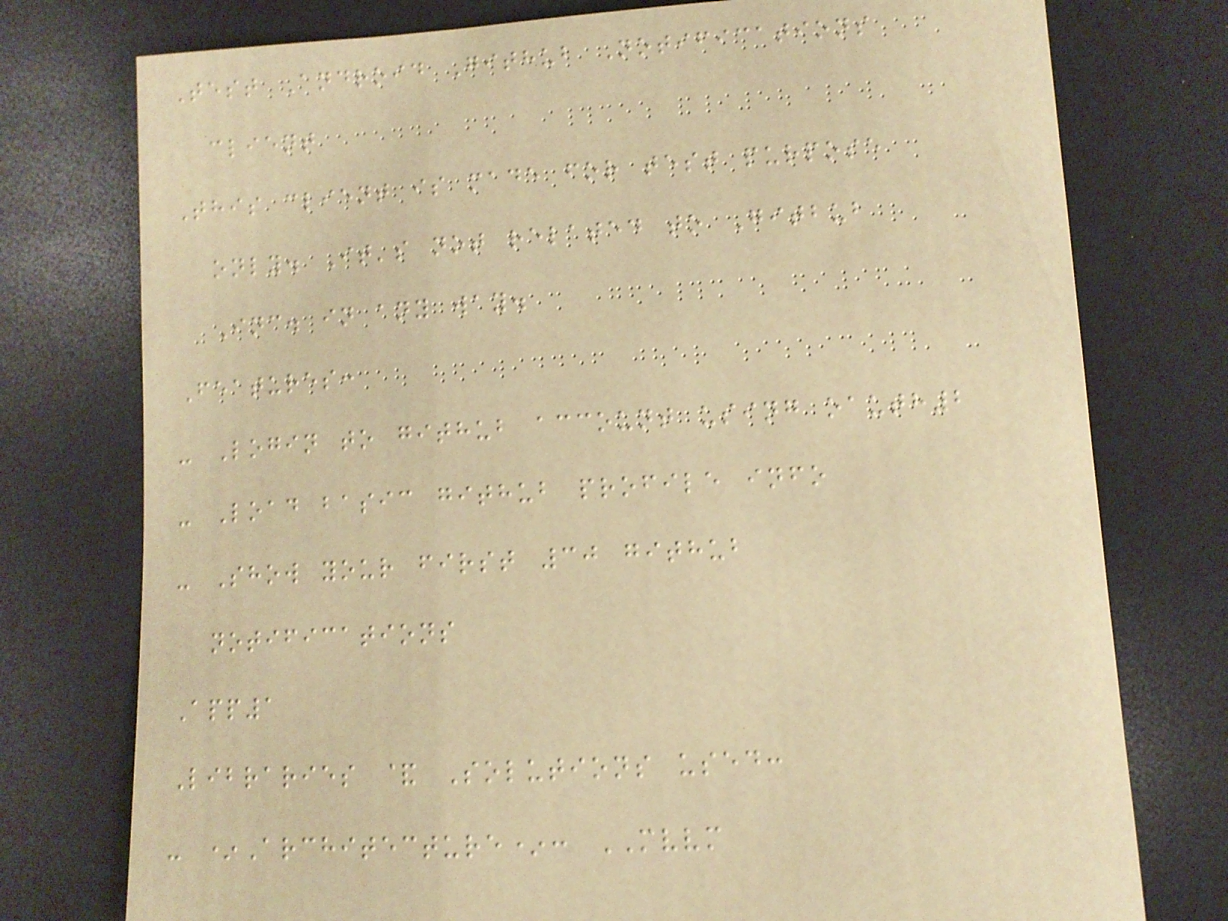Test Android Github Notifications
client
This client is made for test purpose
only. It's not related to Gitbub
Inc. in any way.
Features:
- Login to github account using oauth2
- Load basic github profile info
- Show your first 30 github
notifications
App1
Libraries & Solutions used:
- *Architecture*: MVVM
